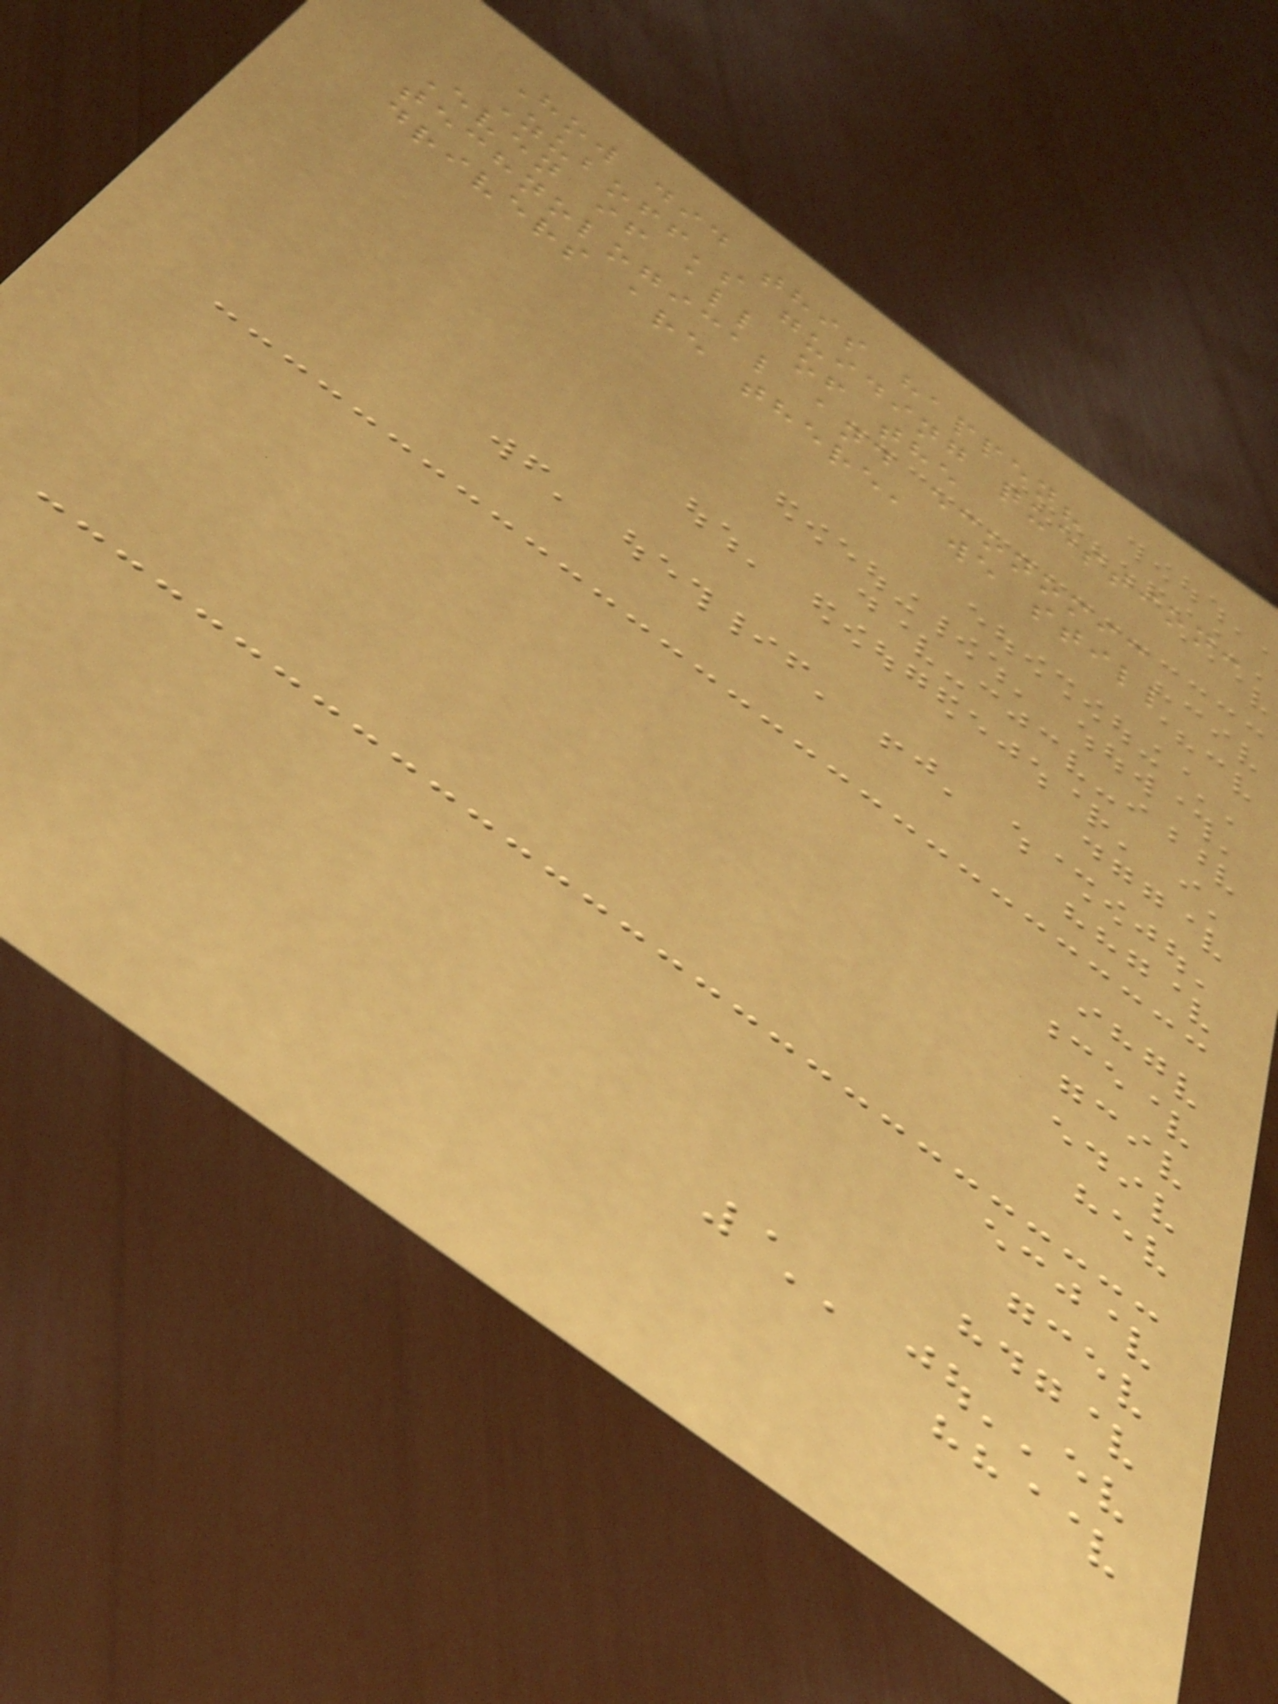How did this happen?
Zuboff's guiding question:
Even if all of the
technological and economic
drivers are there, we still
